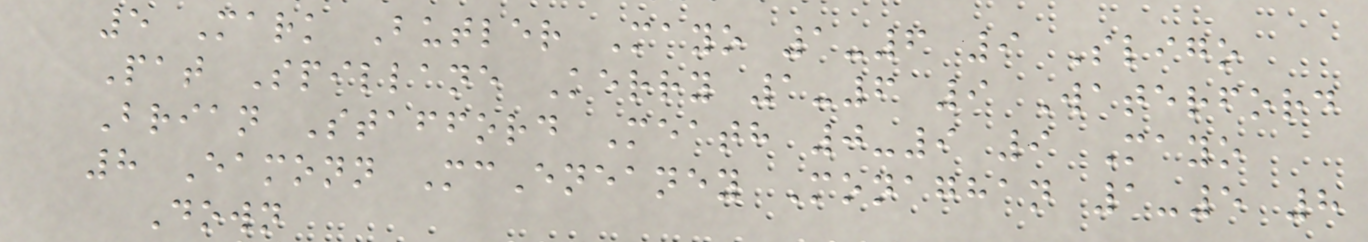5 Mark Butler Mayo 1-6 9 Sligo
Pat Spillane Kerry 1-6 9 Waterford
Brian Stafford Meath 0-9 9 Mayo
8 Eamonn McEneaney Monaghan 1-5 8
Down
